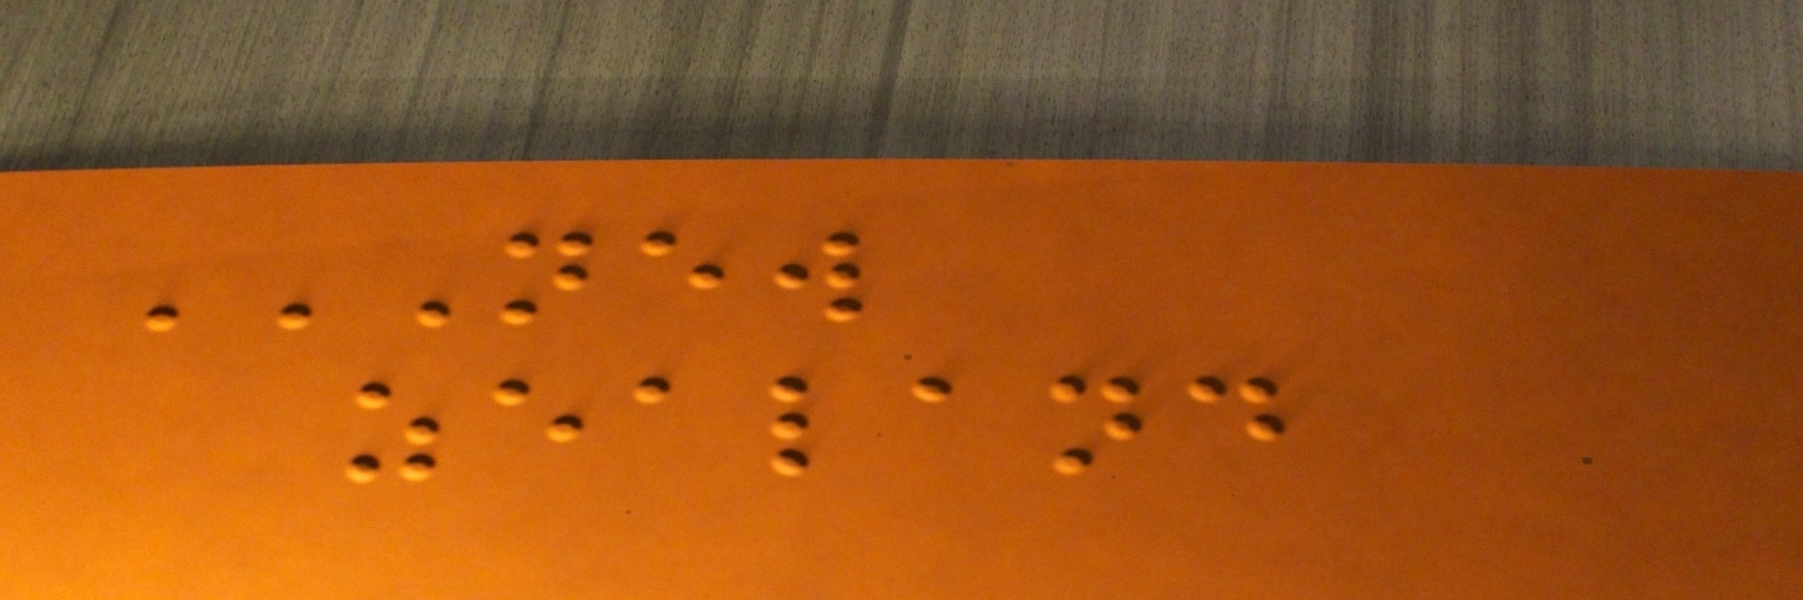NEW
ZEALAND
